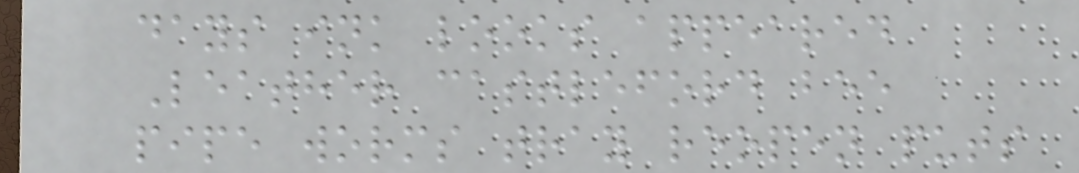days ink looks appeared
Leather castleford bee
pipe worms tray reopen puts
